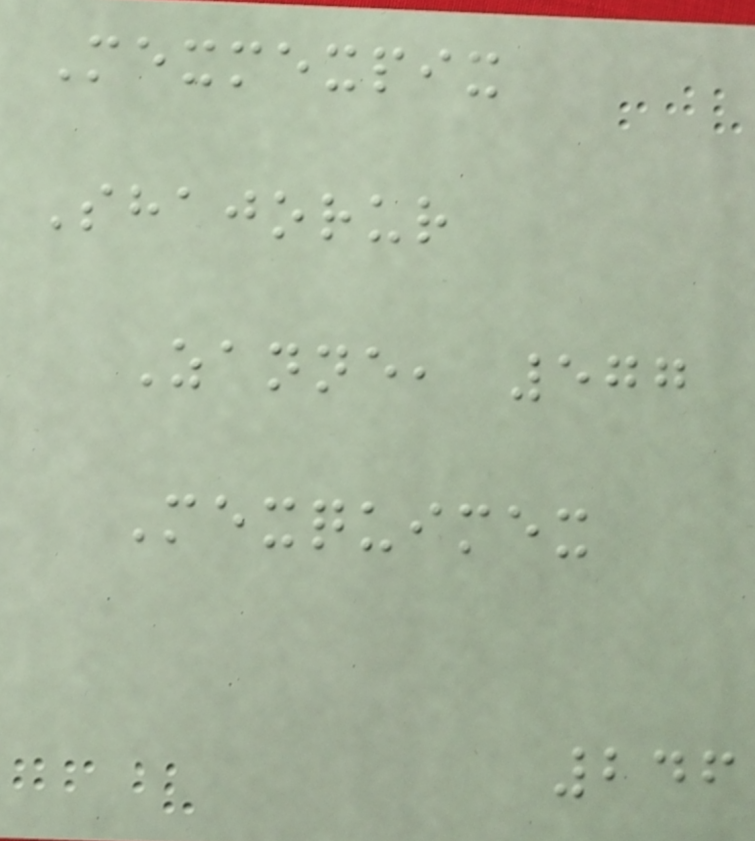Mexmexpix
Shajorur
Zanne, 577
Mexquimex
246
